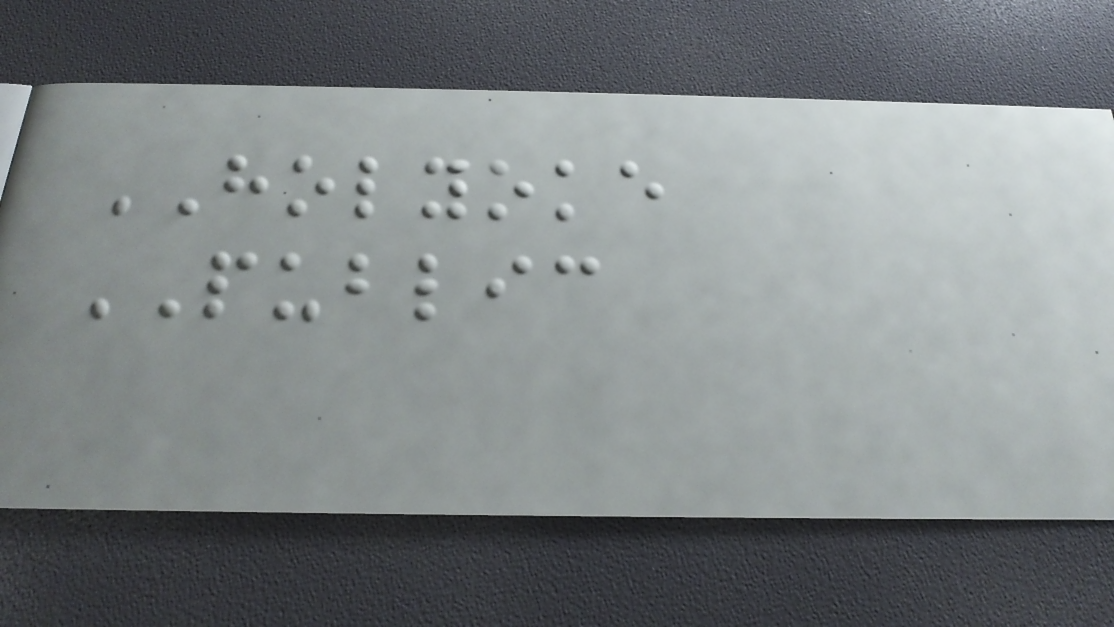HOLYOKE
PUBLIC
